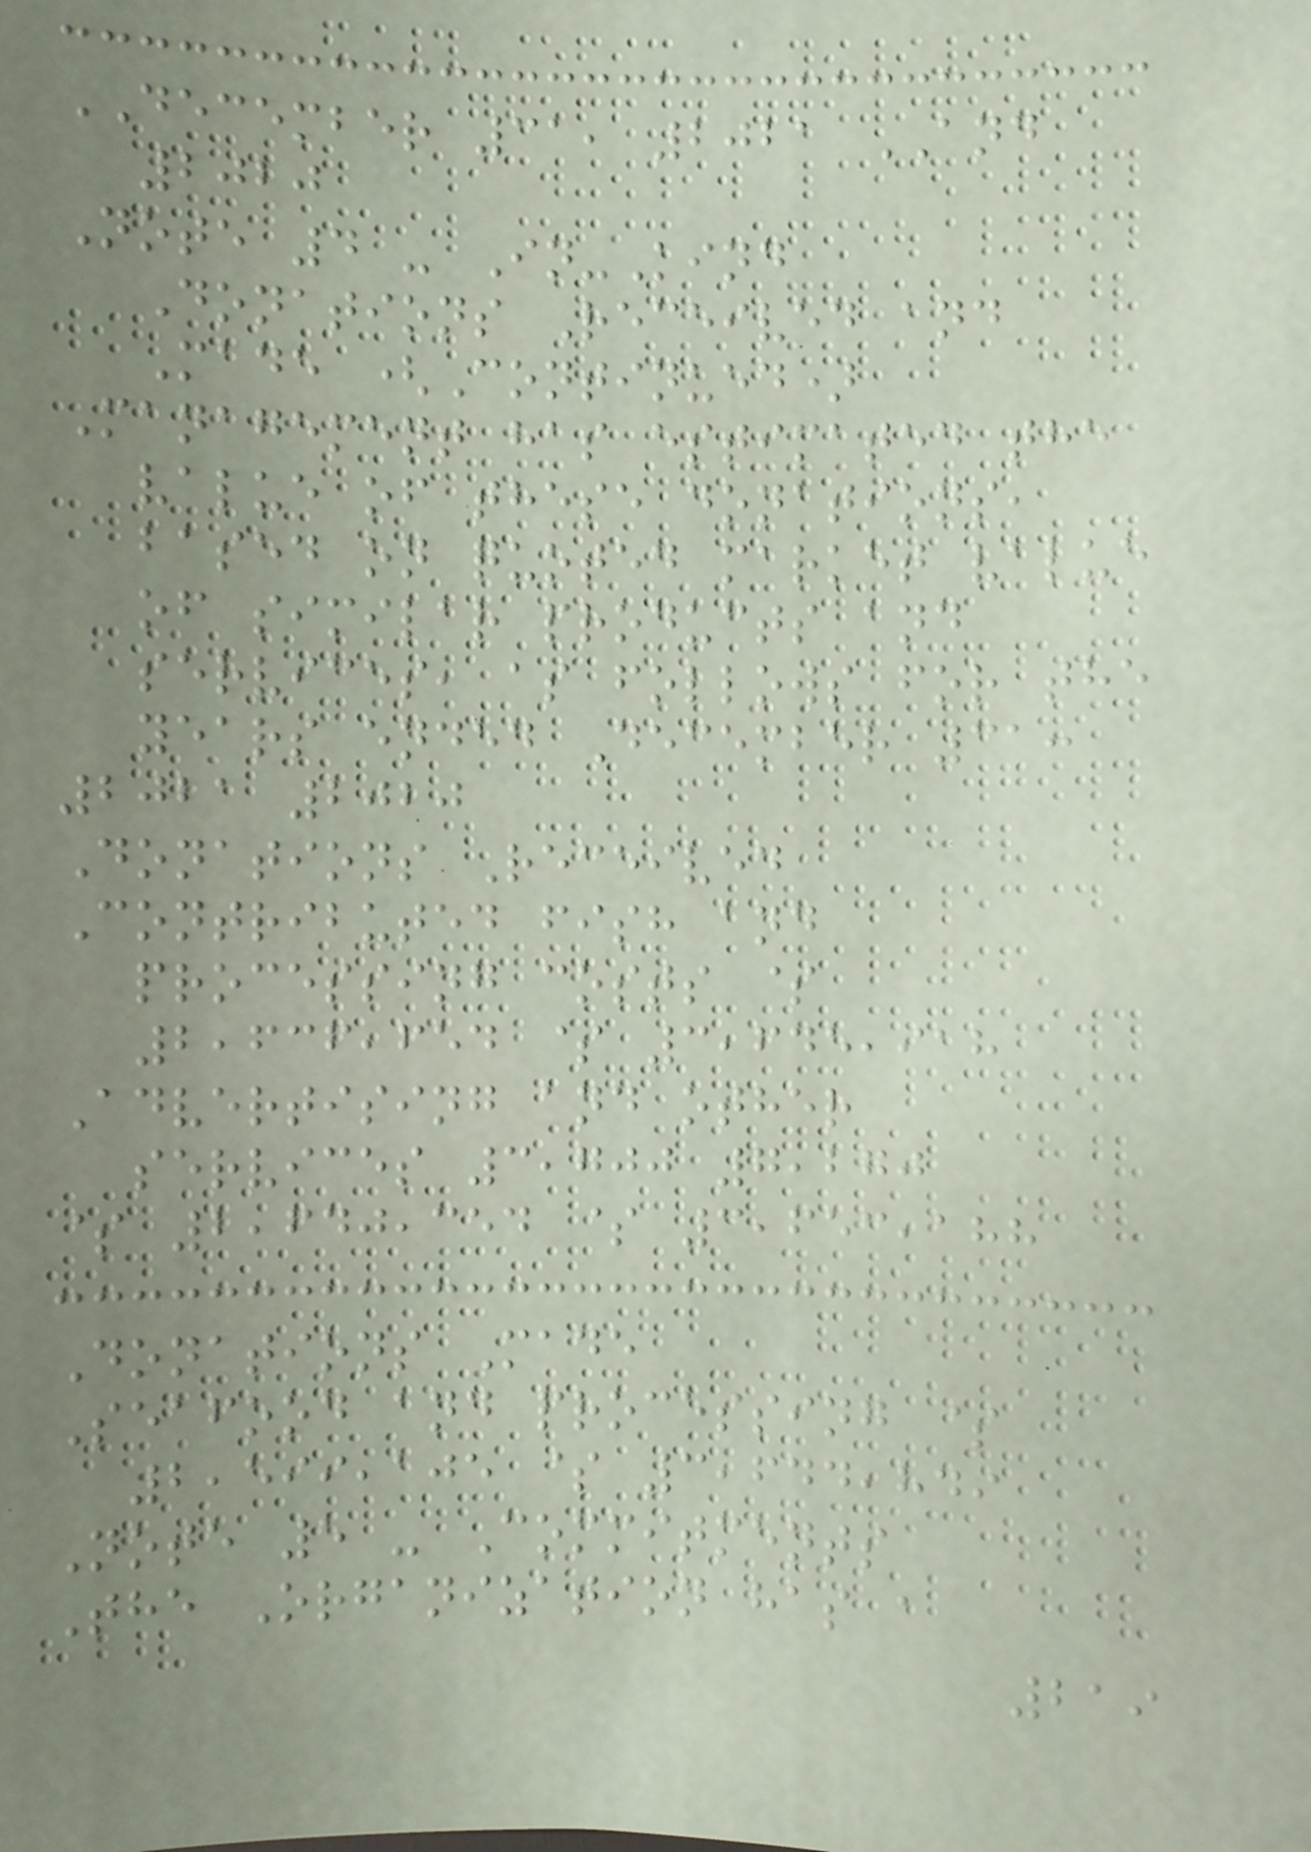DECEMBER 31, 2021 AND
2020
Note 4 - In-Kind
Donations Received and
Made (Continued)
Management has estimated the
value of these donations,
based on quoted market value
of similar products and
services, as follows for the
years ended December 31:
2021 2020
Donations Received
Contributed fish and
processing costs $
2,636,654 $ 3,645,918
Advertising and other
services 3,700 7,270
$ 2,640,354 $ 3,653,188
Donations Made
Seafood and processing $
2,599,105 $ 3,644,849
Note 5 - Commitments
The Organization has a
219
